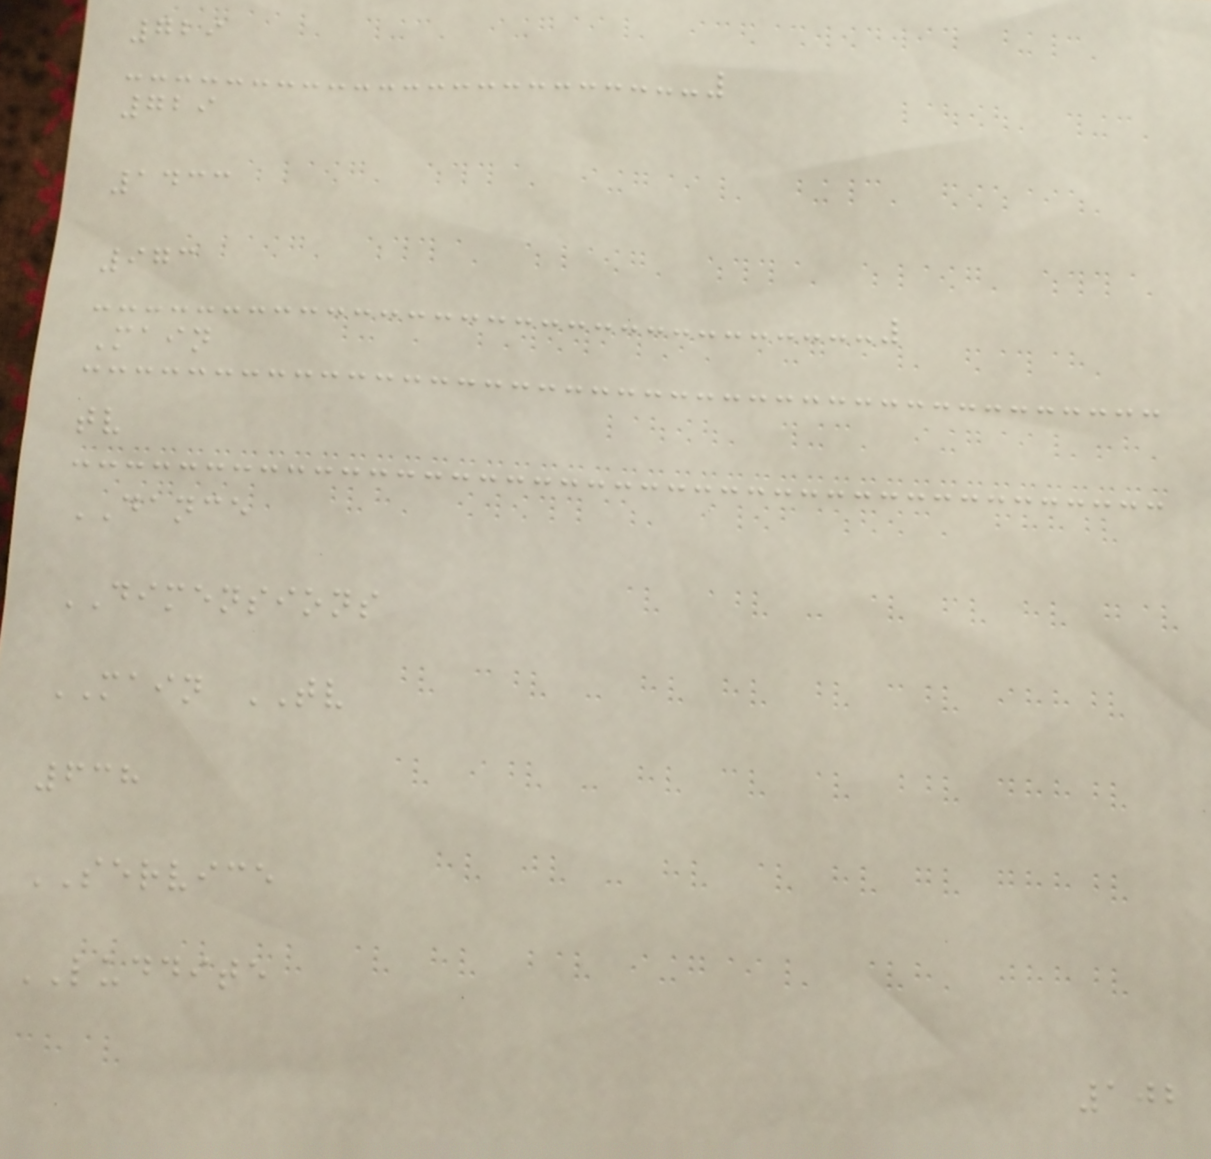729
729
1433
973
Main
tv
DANCE
DIMENSIONS
MAIN TV
638
SERVICE
LUDDITE
102
